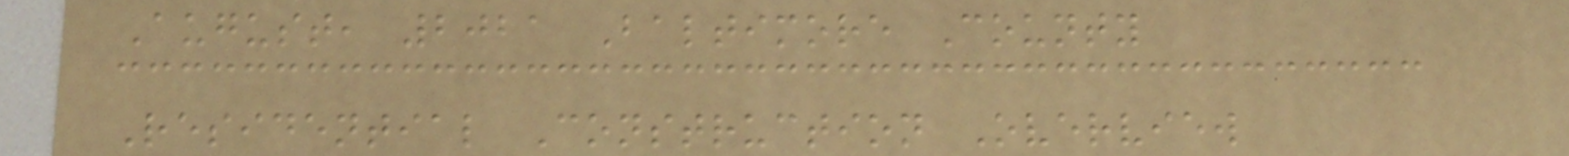August, 2021 Baltimore County
Residential Construction Overview
